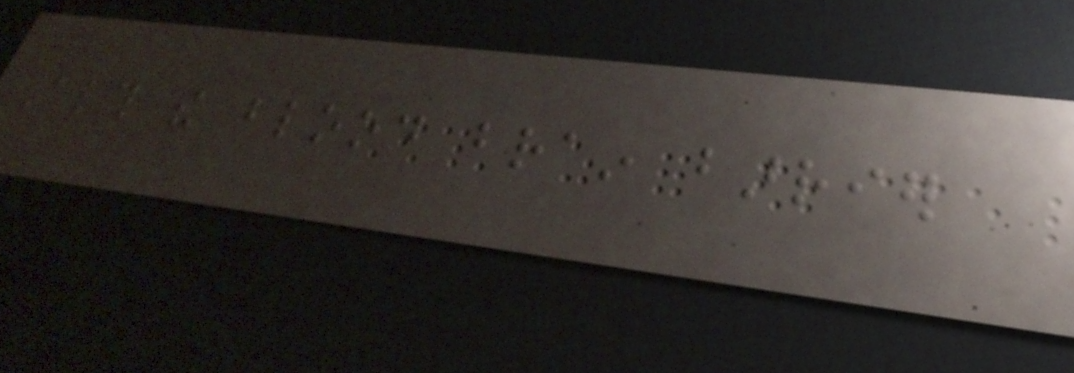Although the blood brain barrier
